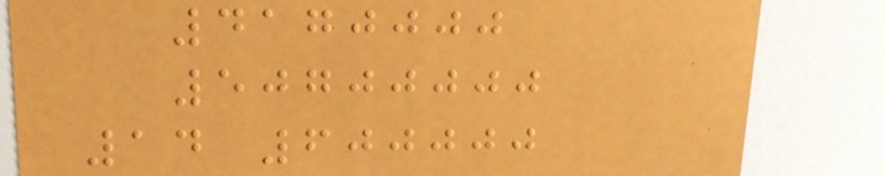4170000
50700000
14 600000
